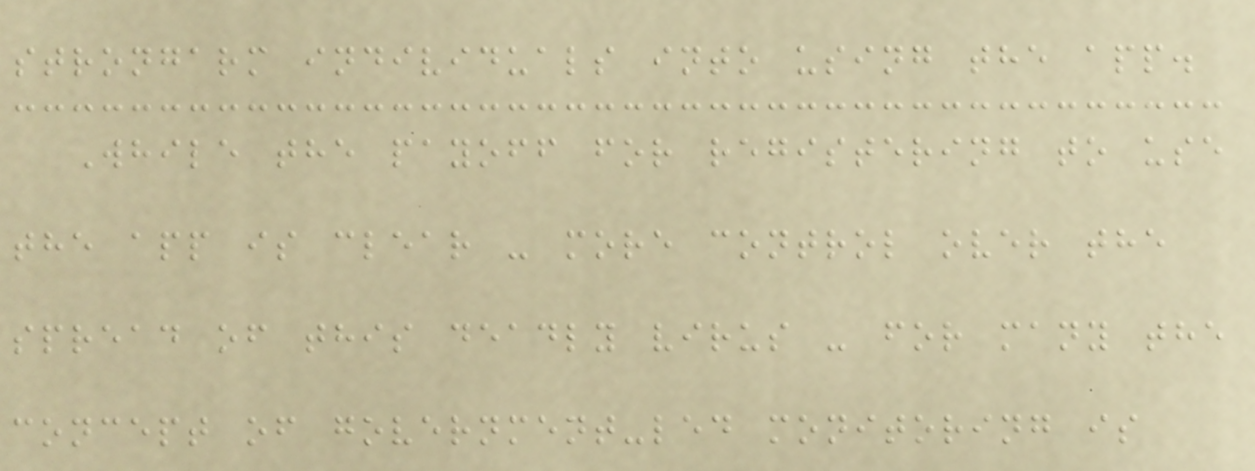strongarm individuals into using the app.
While the payoff for registering to use
the app is clear - more control over the
spread of this deadly virus - for many the
concept of government-led monitoring is
